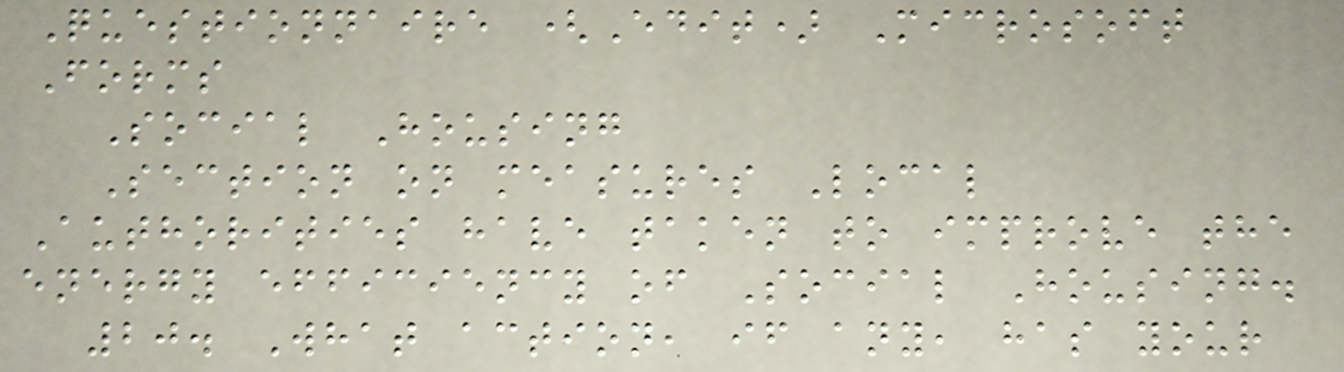Questionnaire (Edit) Microsoft
Forms
Social Housing
Section on measures Local
Authorities have taken to improve the
energy efficiency of Social Housing.
20. What action, if any, has your
